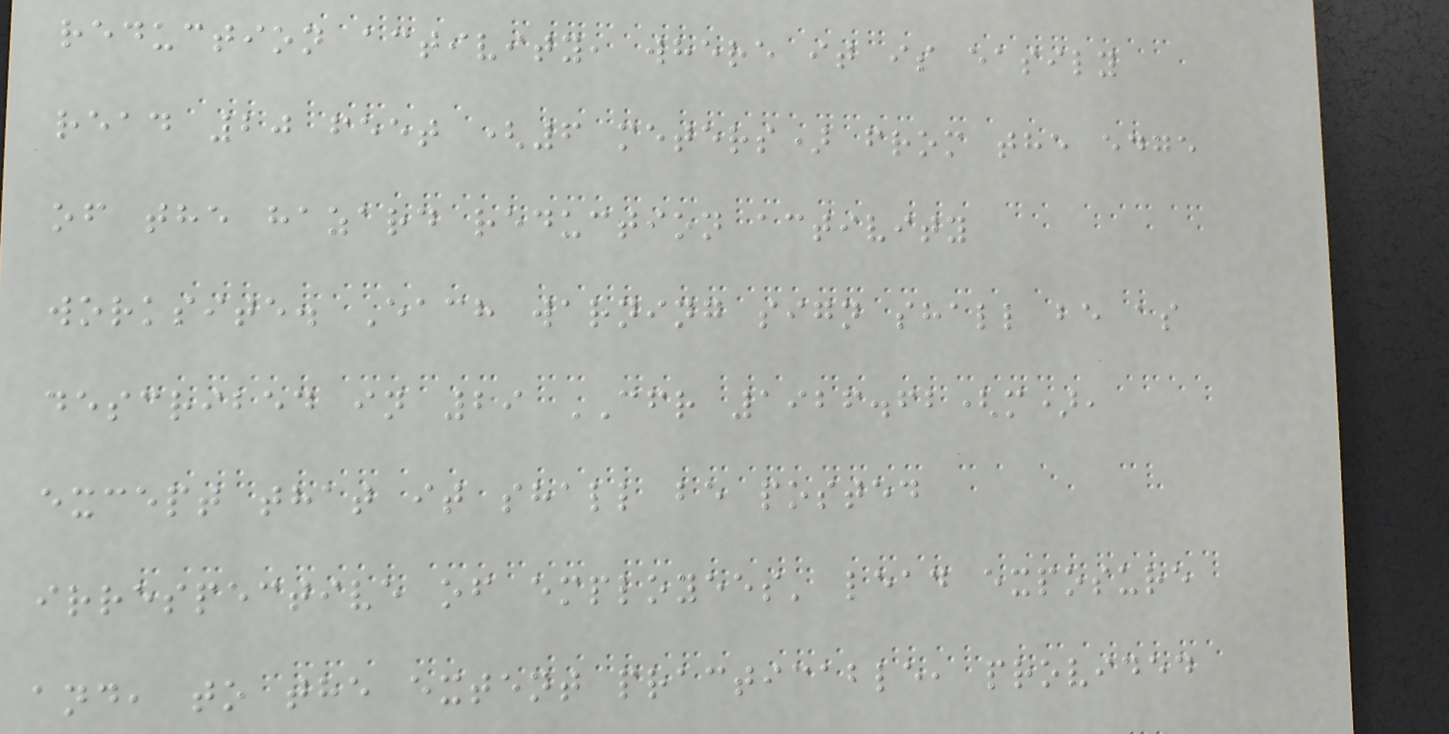reduction activity, where it is easily
read 20 feet (6 meters) from the edge
of the hazard reduction activity
worksite. Each warning sign shall be as
described in 29 CFR 1926.62(m),
except that it shall be posted
irrespective of employees' lead exposure
and, to the extent practicable, provided
